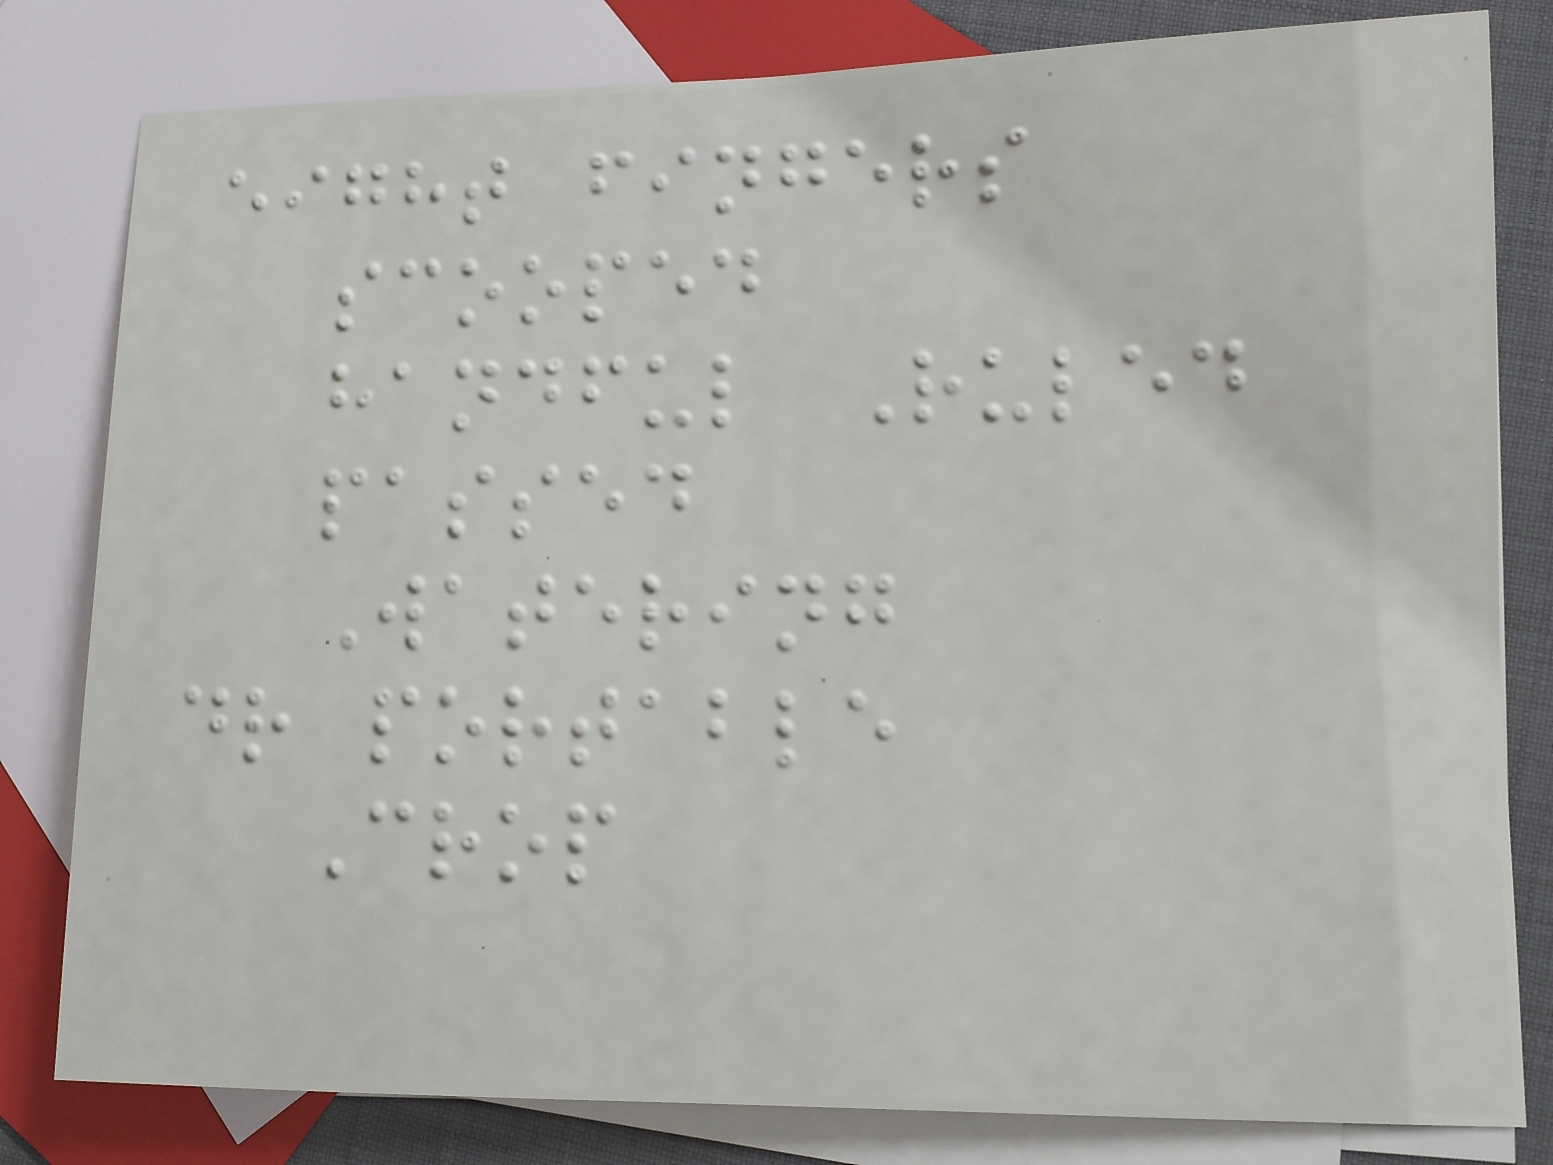eight fingers
scooped
handful Ruled
passed
Watering
dr portable
Crop
